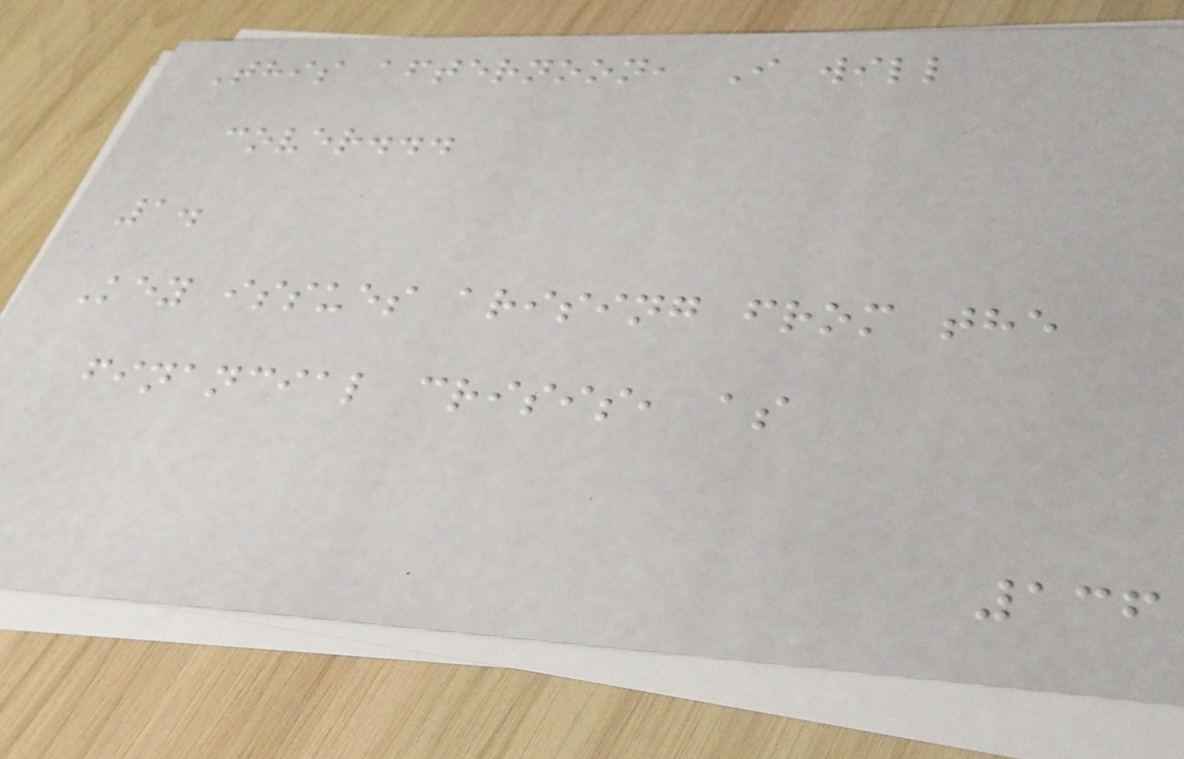This afternoon, I will
cover...
1.
Key issues arising from the
financial crisis, as
136
